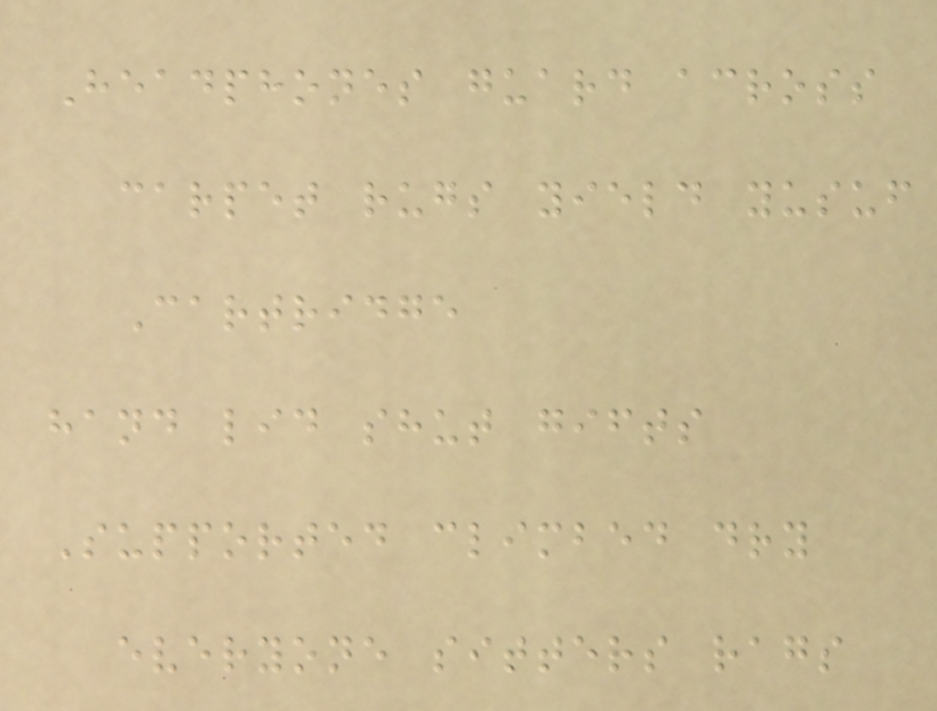Headphones guard across
carpet rugs yield yusuf
Cartridge
hand lid shut gifts
Supported climbed dry
everyone sitters rags
